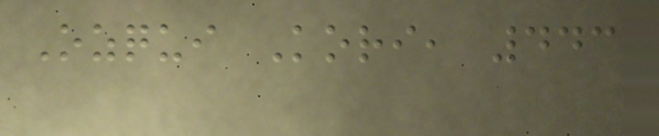Ozqui Kori, 443
